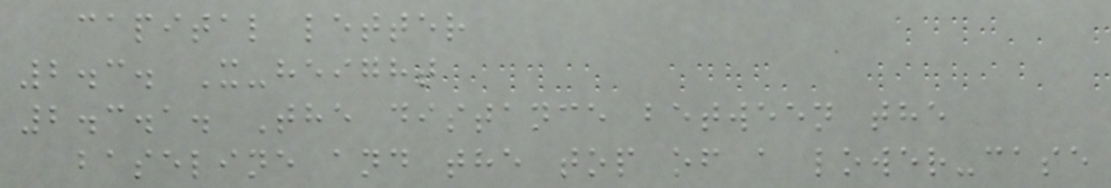capital letter
2.3. X-height
2.3.1. The distance between the
baseline and the top of a lower-case
